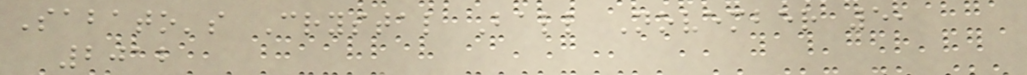Sabato's Crystal Ball November 5,
2012
